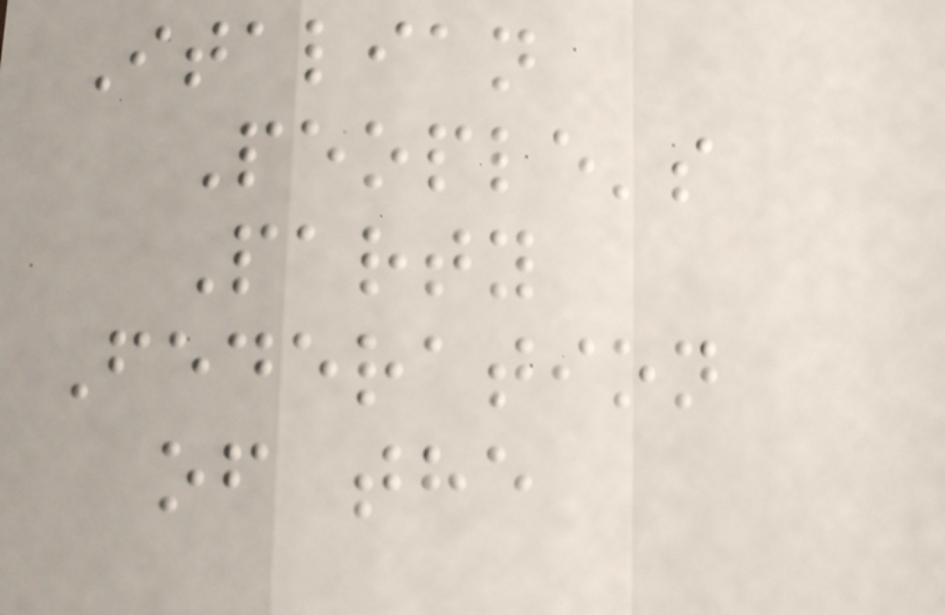Italian
People's
Party
Federation
of the
